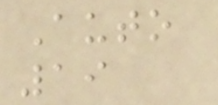Auto
19
